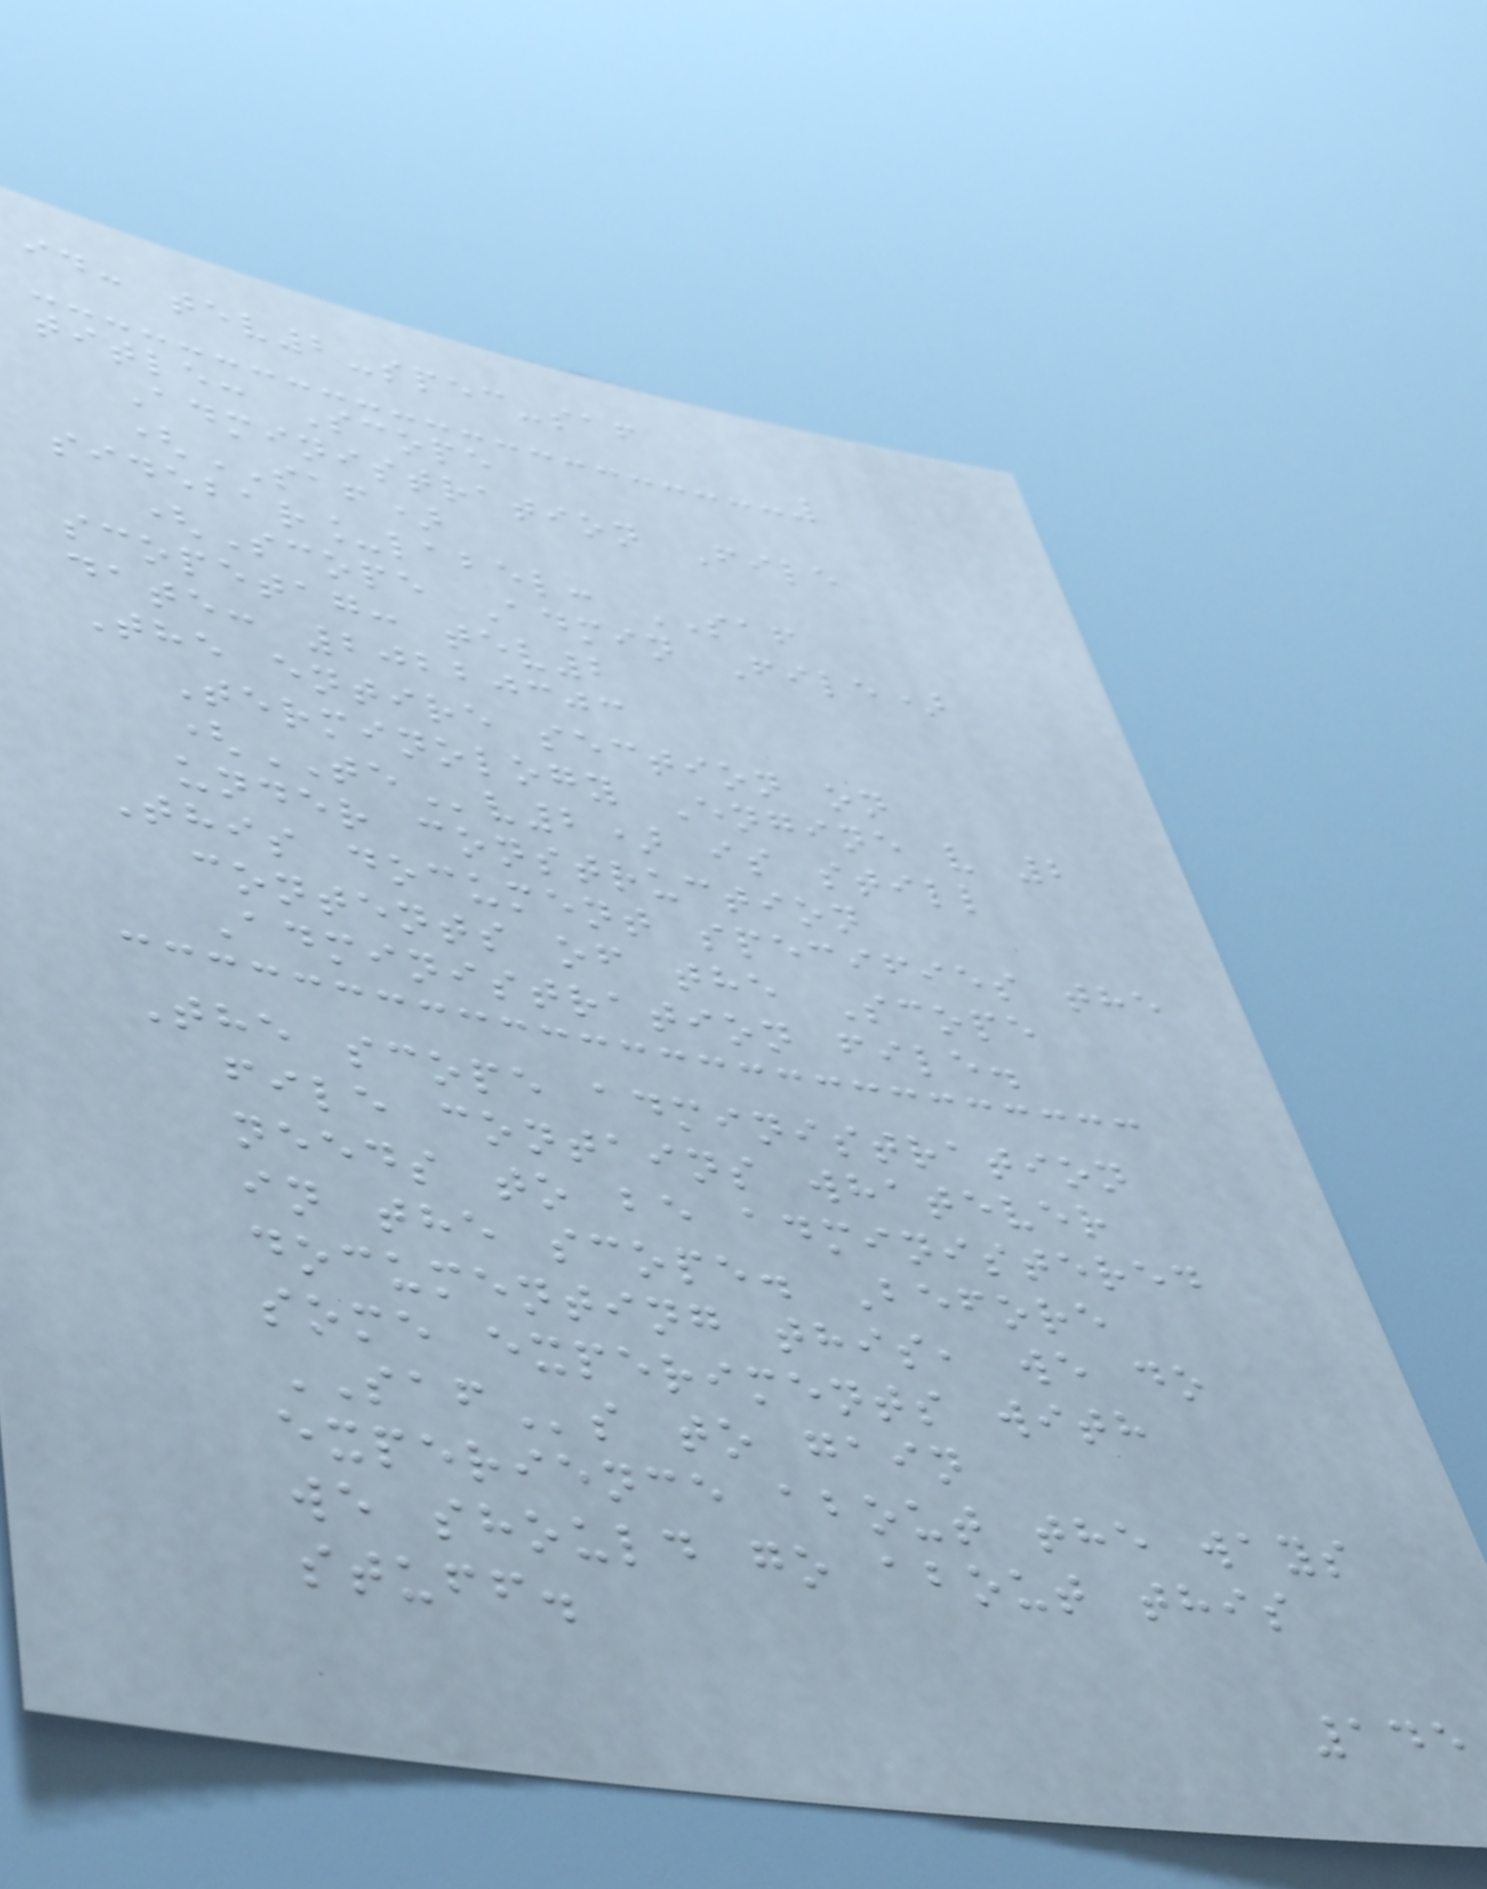id: tev2-spec-saf
title: Scope
Administration File
(SAF)
sidebar_label: SAF
(Scope Admin File)
scopetag: tev2
date: 20220303
The entire section on
Terminology Engine v 2
(TEv2) is still
under construction
This document specifies the
contents of the Scope
Administration file.
The scope administration
file contains whatever
needs to be administered
in the scope. Before
documenting this, we do
some experiments with
SAFs to gain
experience about the ways
we should go about this
stuff.
145
